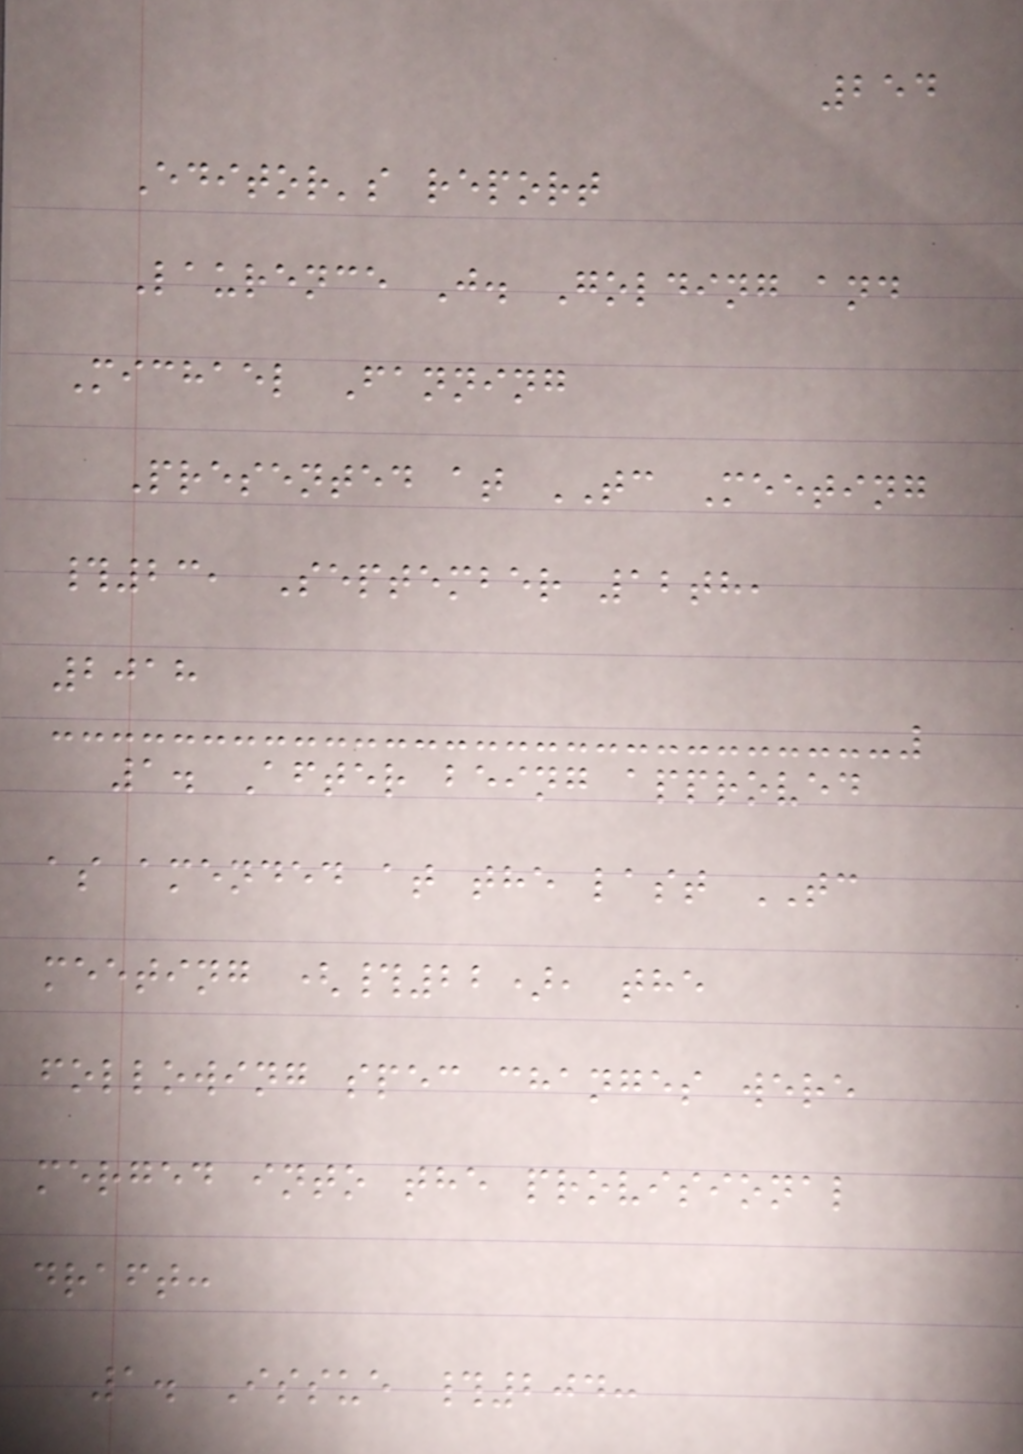254
Editor's report
Laurence J. Golding and
Michael Fanning
Presented at TC Meeting
#23, September 12th,
2018
1. After being approved
as amended at the last TC
meeting (#22), the
following spec changes were
merged into the provisional
draft:
1. Issue #204:
